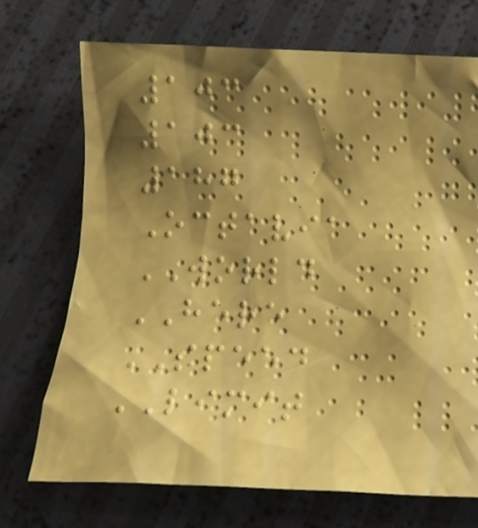103
103
187
Octavia
WORLD
HERE
SPEED
LIMIT
